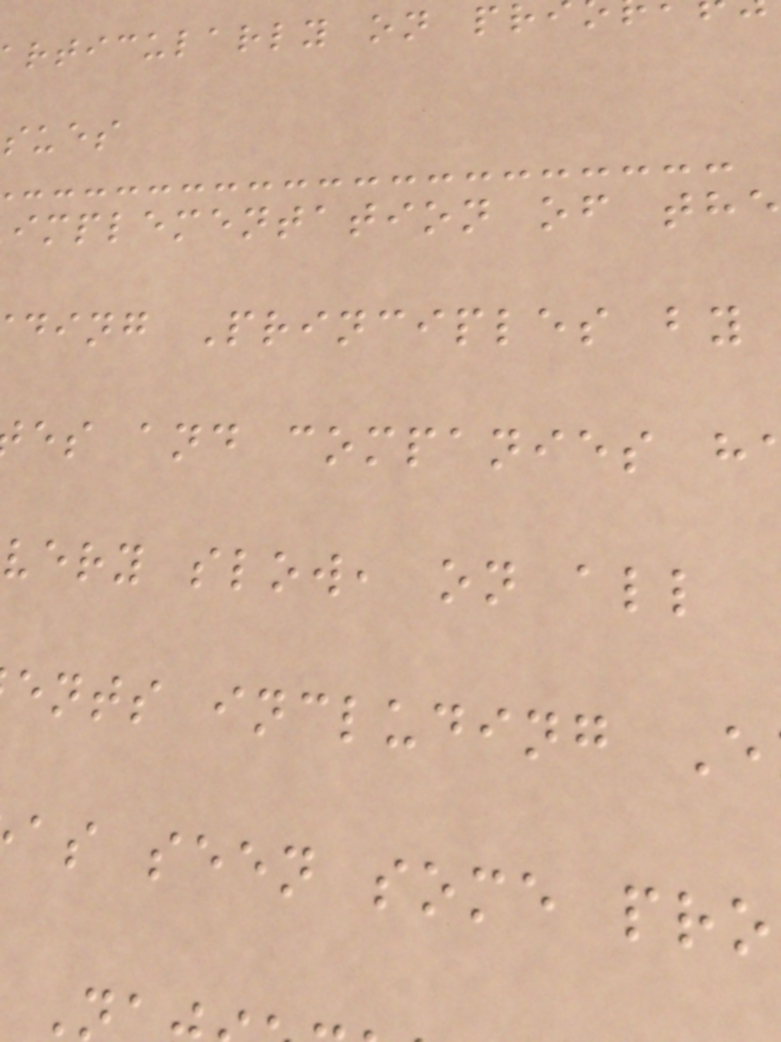rticularly on pr
sues
implementation of the
ding Principles by
es and companies h
very slow, on all
ents including E
as seen some pro
